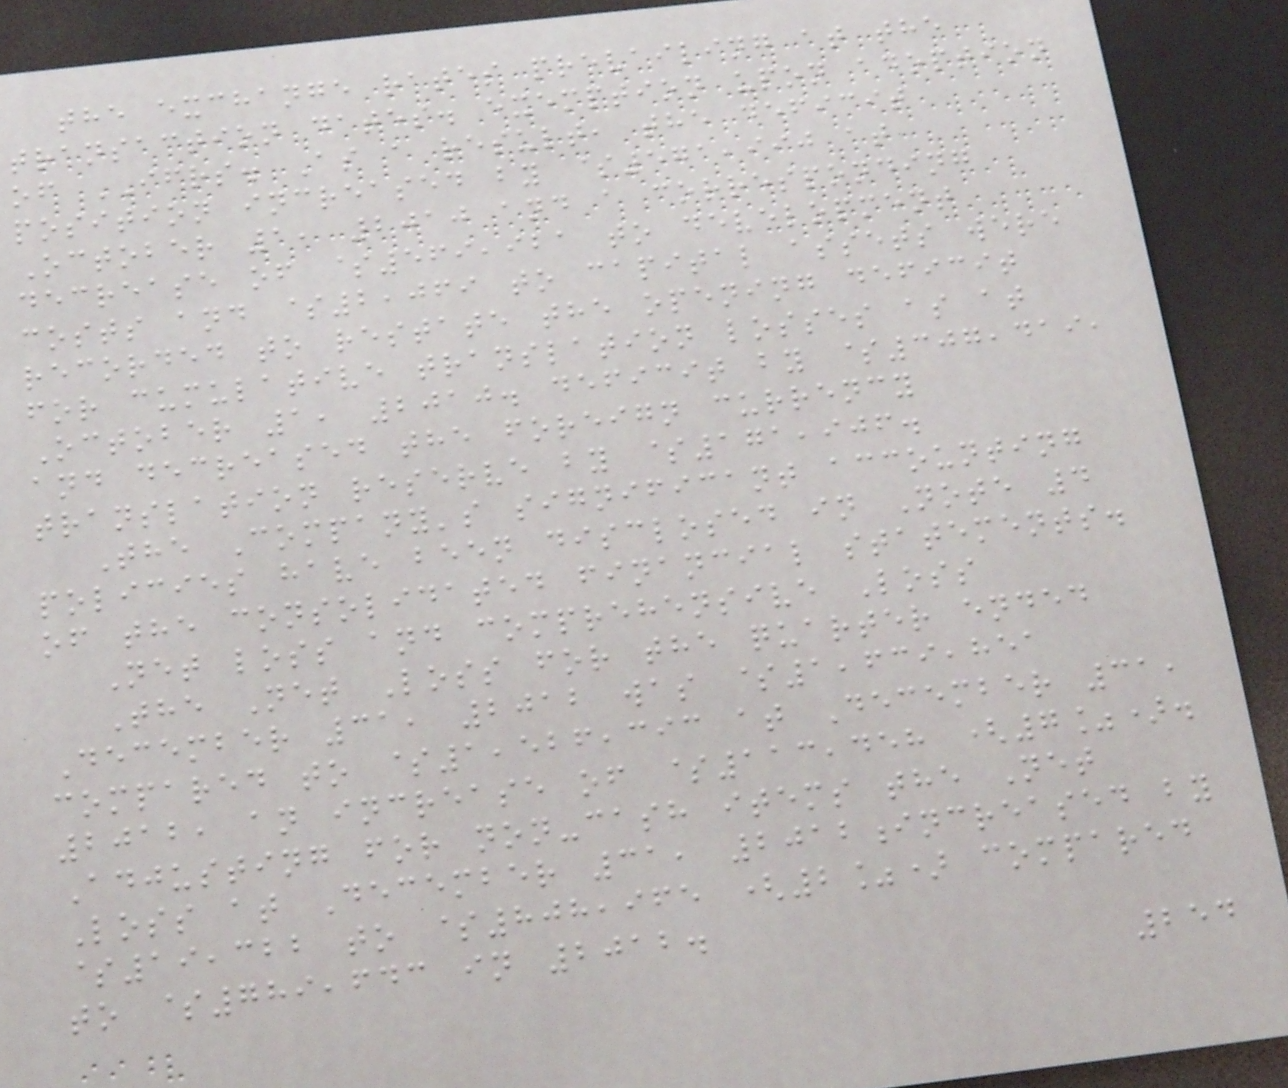the exchange rates prevailing at the
transaction dates. exemption upon adoption
of IFRS. As a result, the deficit
position increased by $571,990 at
October 1, 2010 and a corresponding
decrease of $569,921 to development
costs and $2,069 to capital assets were
recorded to restate the opening deficit
for cumulative translation losses as at
October 1, 2010. deficit by $307,419,
and decreased the foreign currency
translation reserve by $171,906.
The Company's significant accounting
policies have been disclosed in Note 4
of the consolidated financial statements.
Net loss and comprehensive Loss
The Net Loss for the quarter ended
December 31, 2012 was $1,639,851
compared to $1,526,393 at December 31,
2012, an increase of $113,458 (7%).
Adjusting for non-cash items the Net
Loss at December 31, 2012increased by
$19,322 to $808,965 (2%) compared
to $789,643 in 2012.
254
